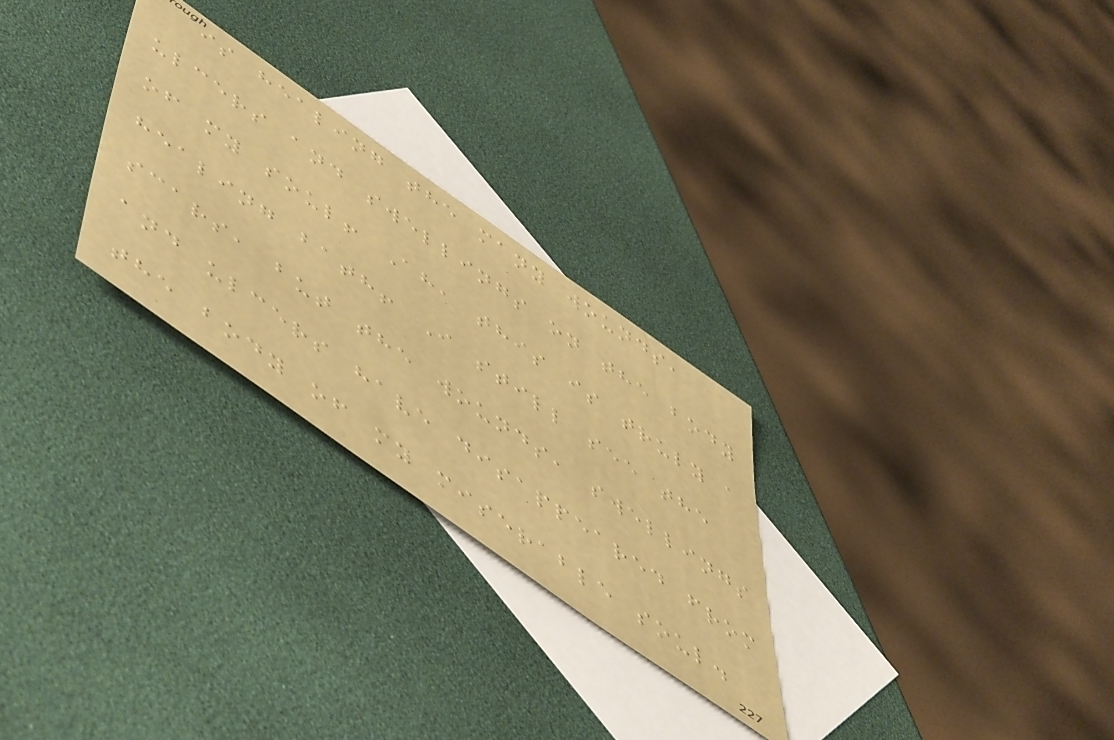is healing the many wounds,
ulcers and swellings on the body
of my soul! Ah, this is truly a
healing bath! I still see the
scars, but the wounds, swellings
and ulcers have disappeared from
the body of my miserable soul.
